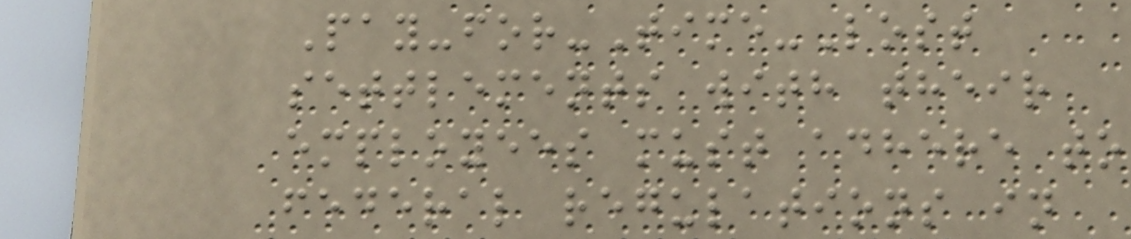Pay-for-Time-Lost
settlements with their
employees must adhere to
federal regulations in
